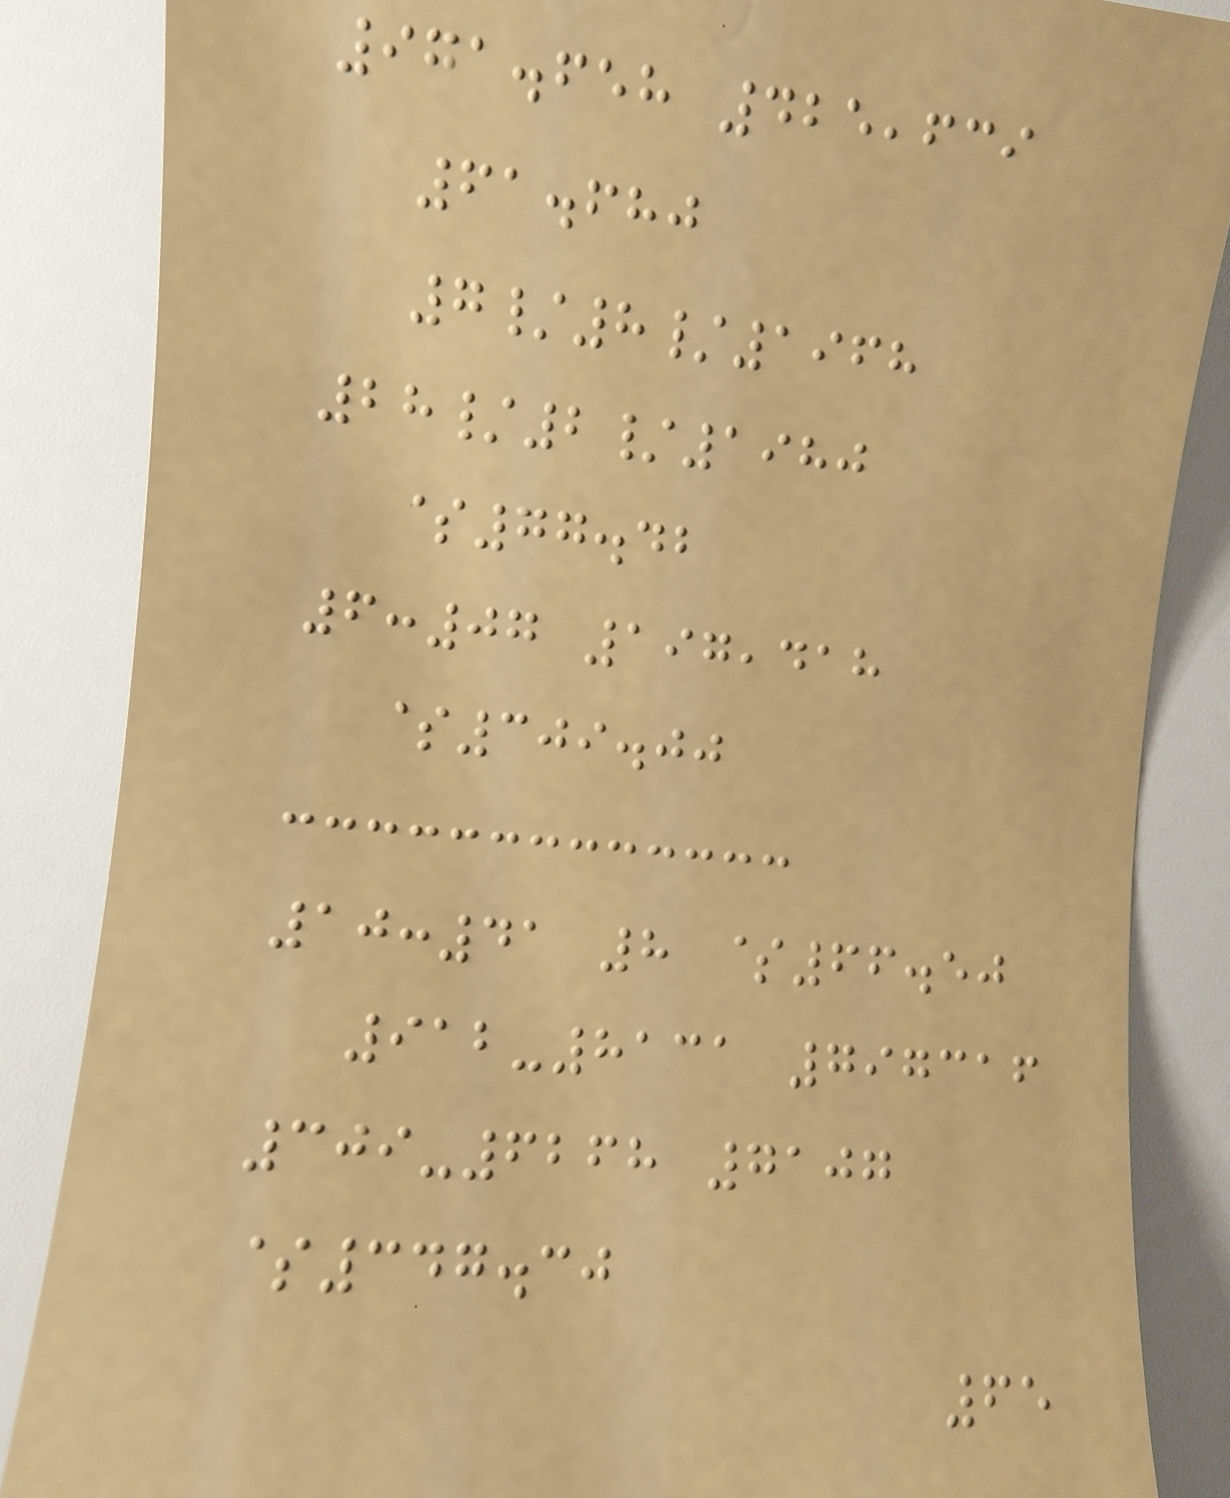971.658 425,639
61.680
7/8/1968
28/2/1980
$77.42
6:07 197,418
$309.00
10:41 8 $66.50
912-8131 797316
309-6268 7107
$347.30
65
